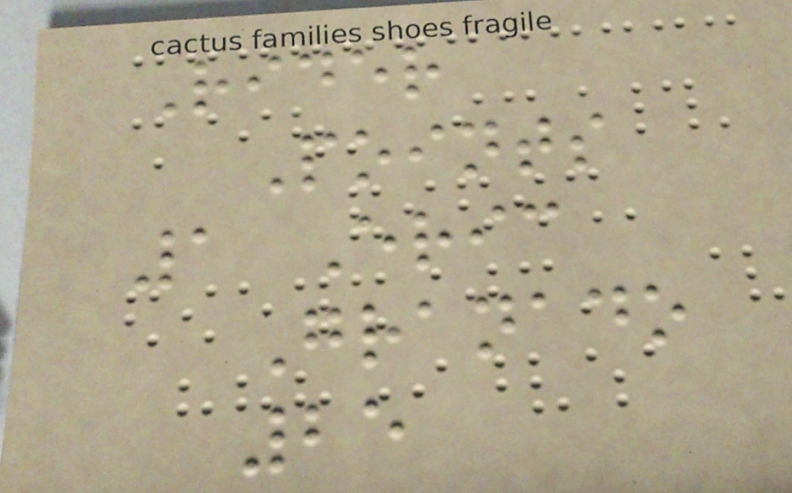Rider
Points
1 Eric
Granado
25
